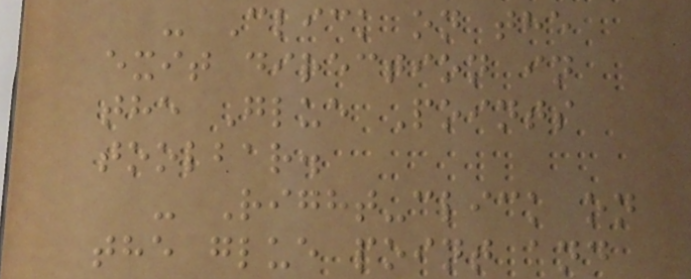- Click on the
exit direction in
the Glue Points
toolbar.
- Right-click on
the glue point and
